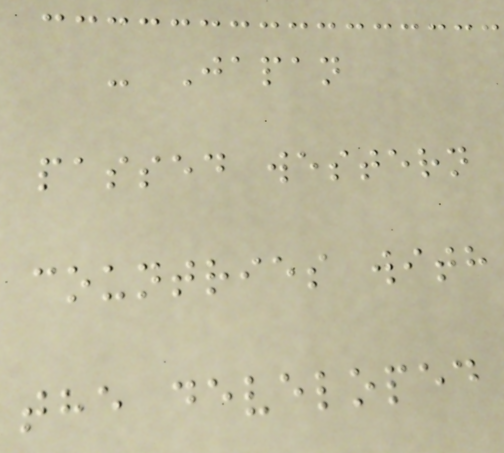- Japan
passed western
countries with
the developed
